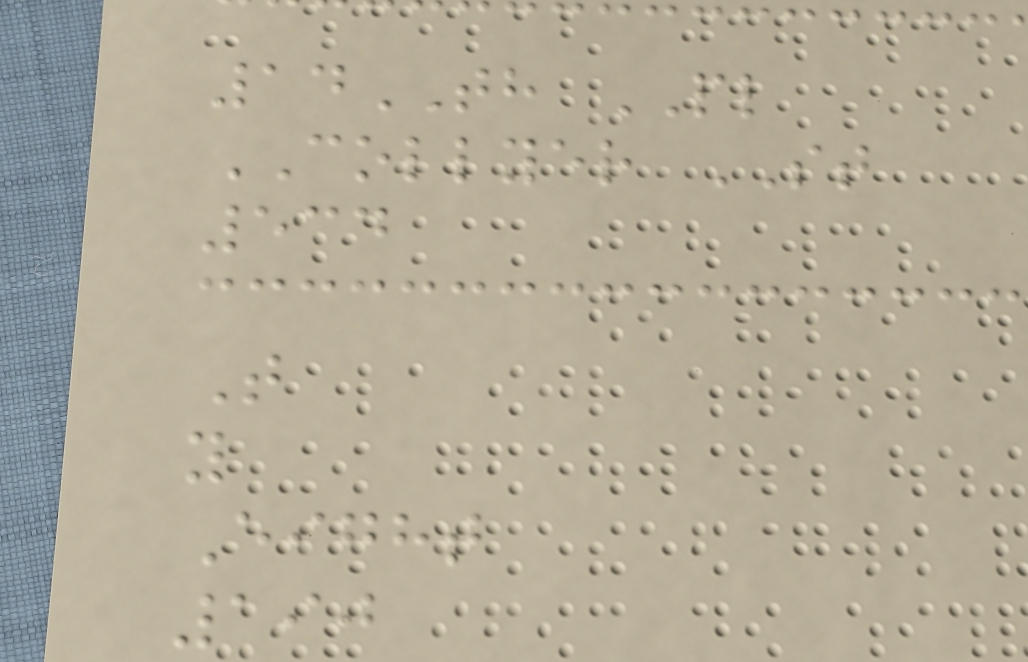14TH PL
COLLYER ST
534
T
y
Eight
190
